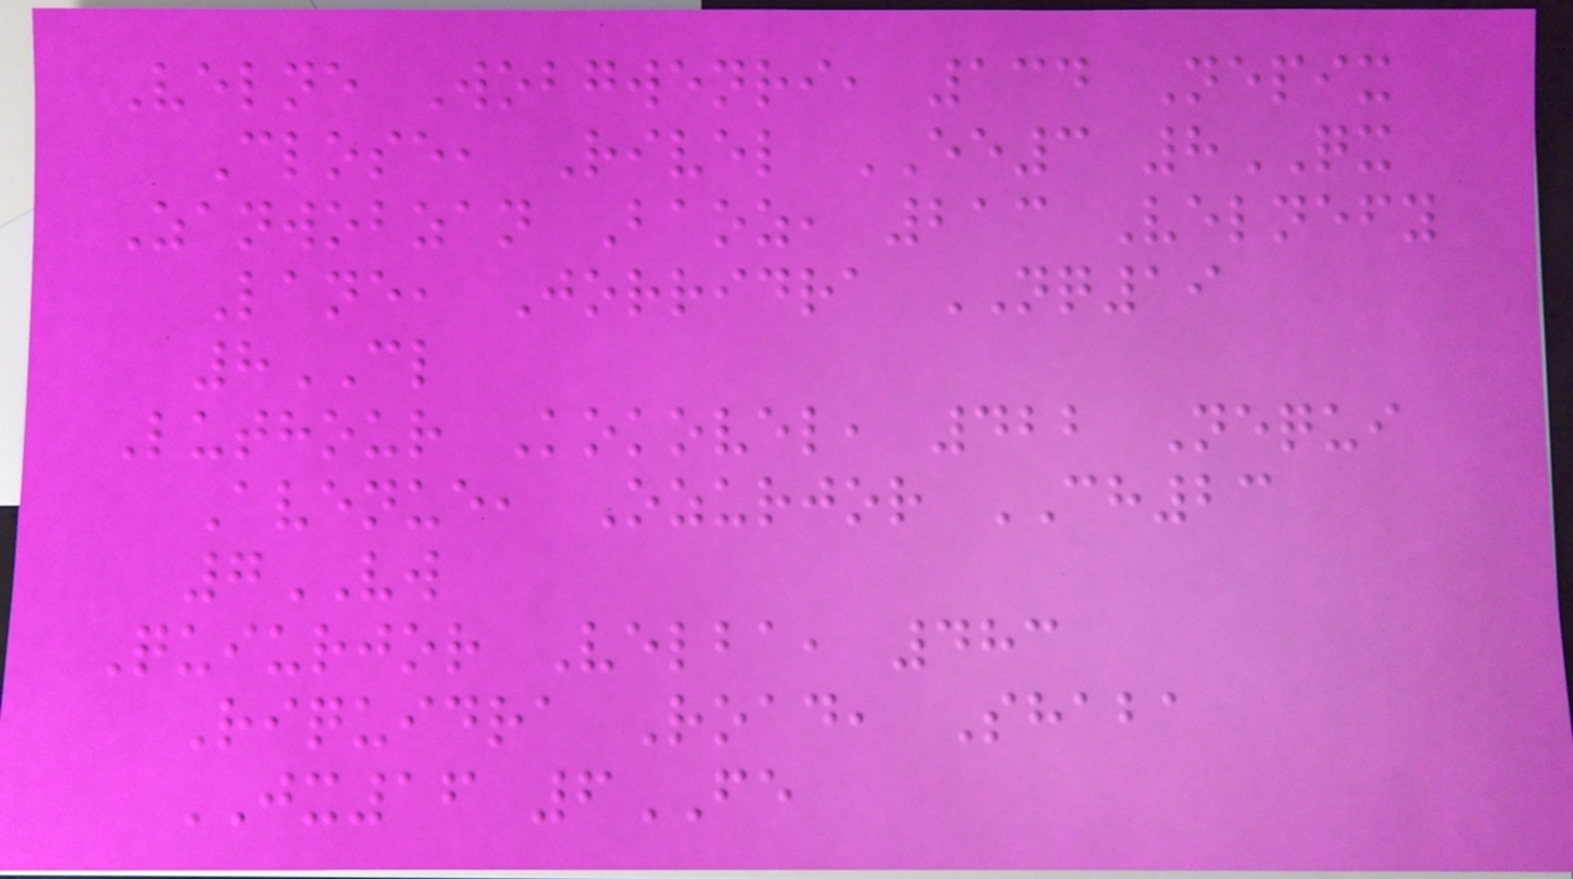Velne Wobgwenri, 134 Nepix
Close, Rivel EE3 8QX
Zanwobzan Baoz, 213 Velnefy
Lane, Jorridra NQ19
8CL
Luthour Kokovel, 422 Nequi
Avenue, Ozurjor CH23
7VW
Quiurjor Velba, 483
Riquidra Road, Shaba
JX16 6FE
